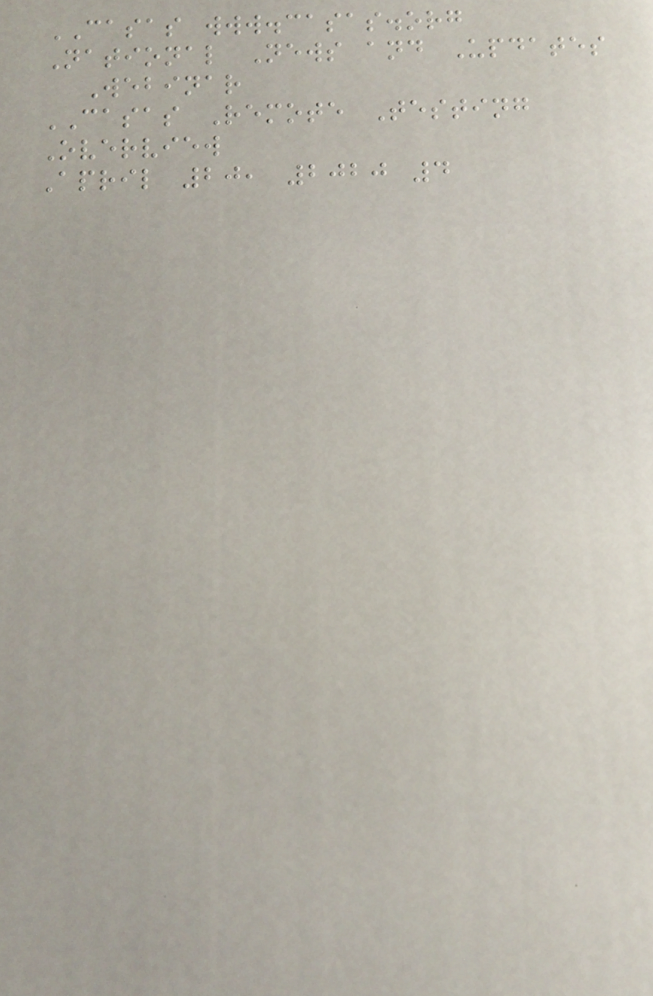CASAS www.casas.org
National News and Updates
Webinar
CASAS Remote Testing
Overview
April 20, 2020 4
